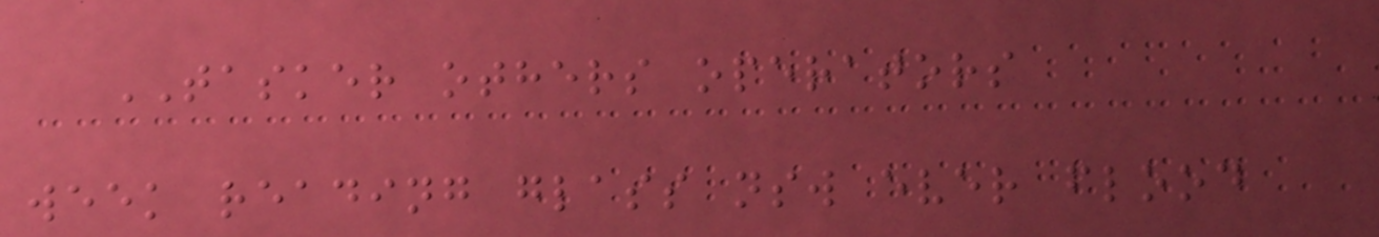TASKER others operators
week reading glass nsw ever flood
